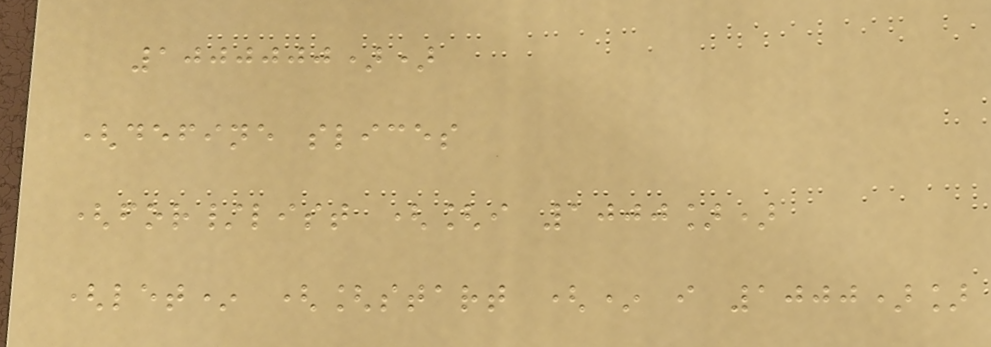1000000))
(define slices
(for/list ([i 1000])
(let* ([start (* i 1000)]
